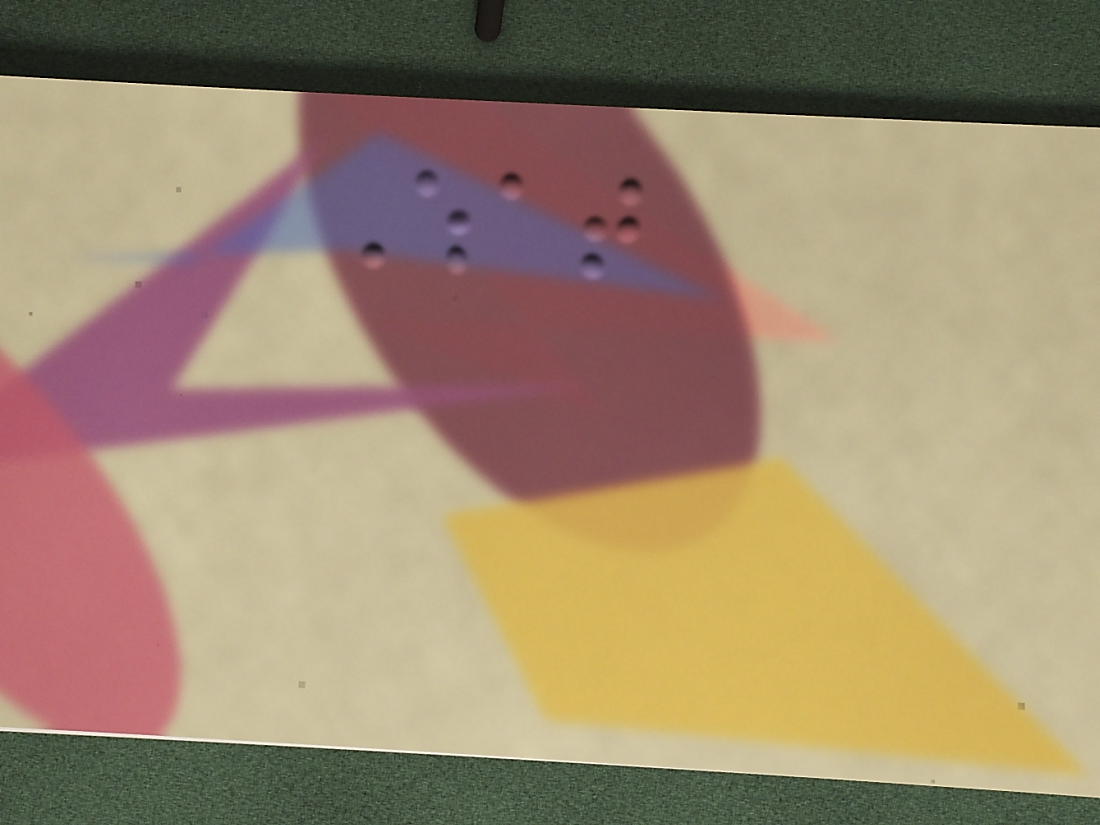What
